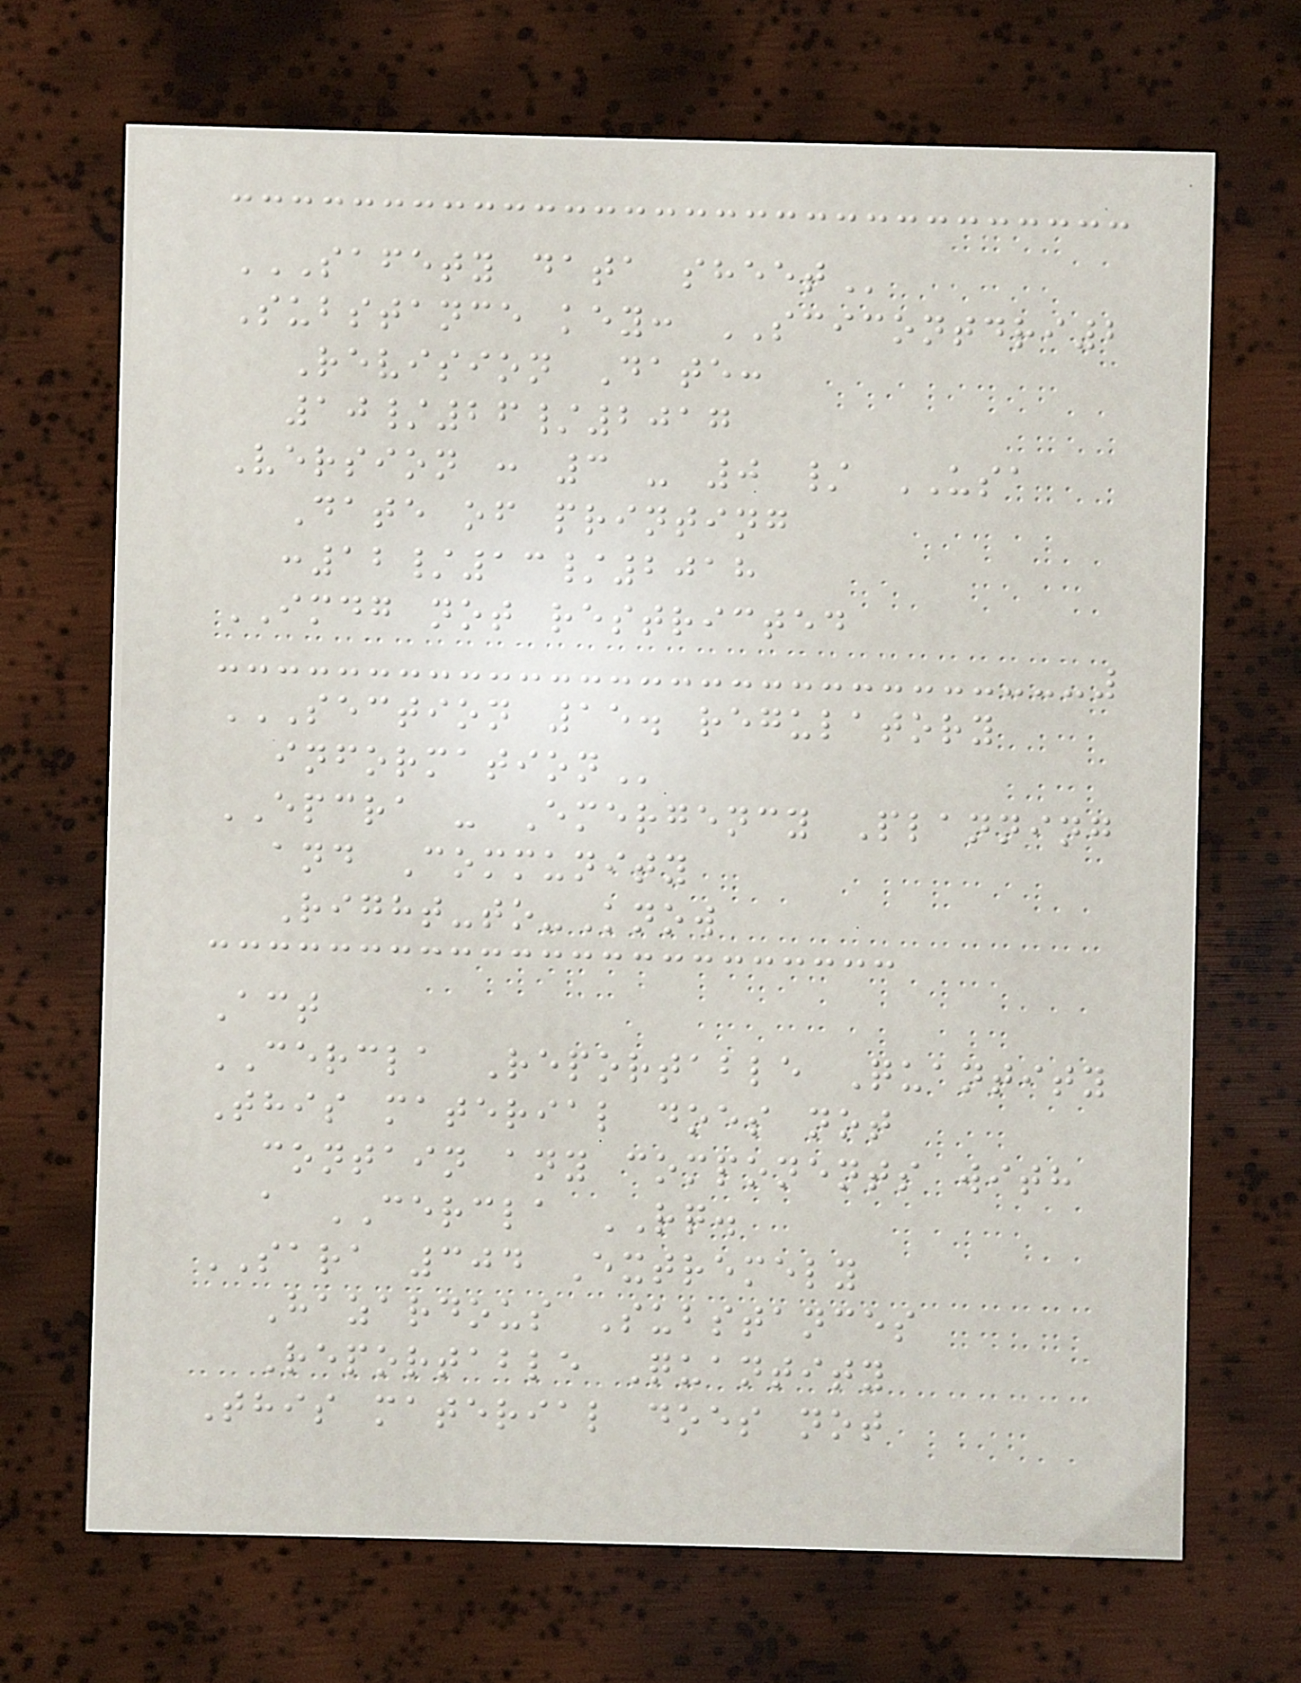SAFETY DATA SHEET
Substance key: SCICONTDRI2
Revision Date:
10/26/2017
Version : 3 - 0 / USA
Date of printing
:12/13/2018
IMDG not restricted
SECTION 15. REGULATORY
INFORMATION
EPCRA - Emergency Planning
and Community
Right-to-Know
Act
CERCLA Reportable Quantity
This material does not
contain any components with
a CERCLA RQ.
SARA 304 Extremely
Hazardous Substances
Reportable Quantity
This material does not
